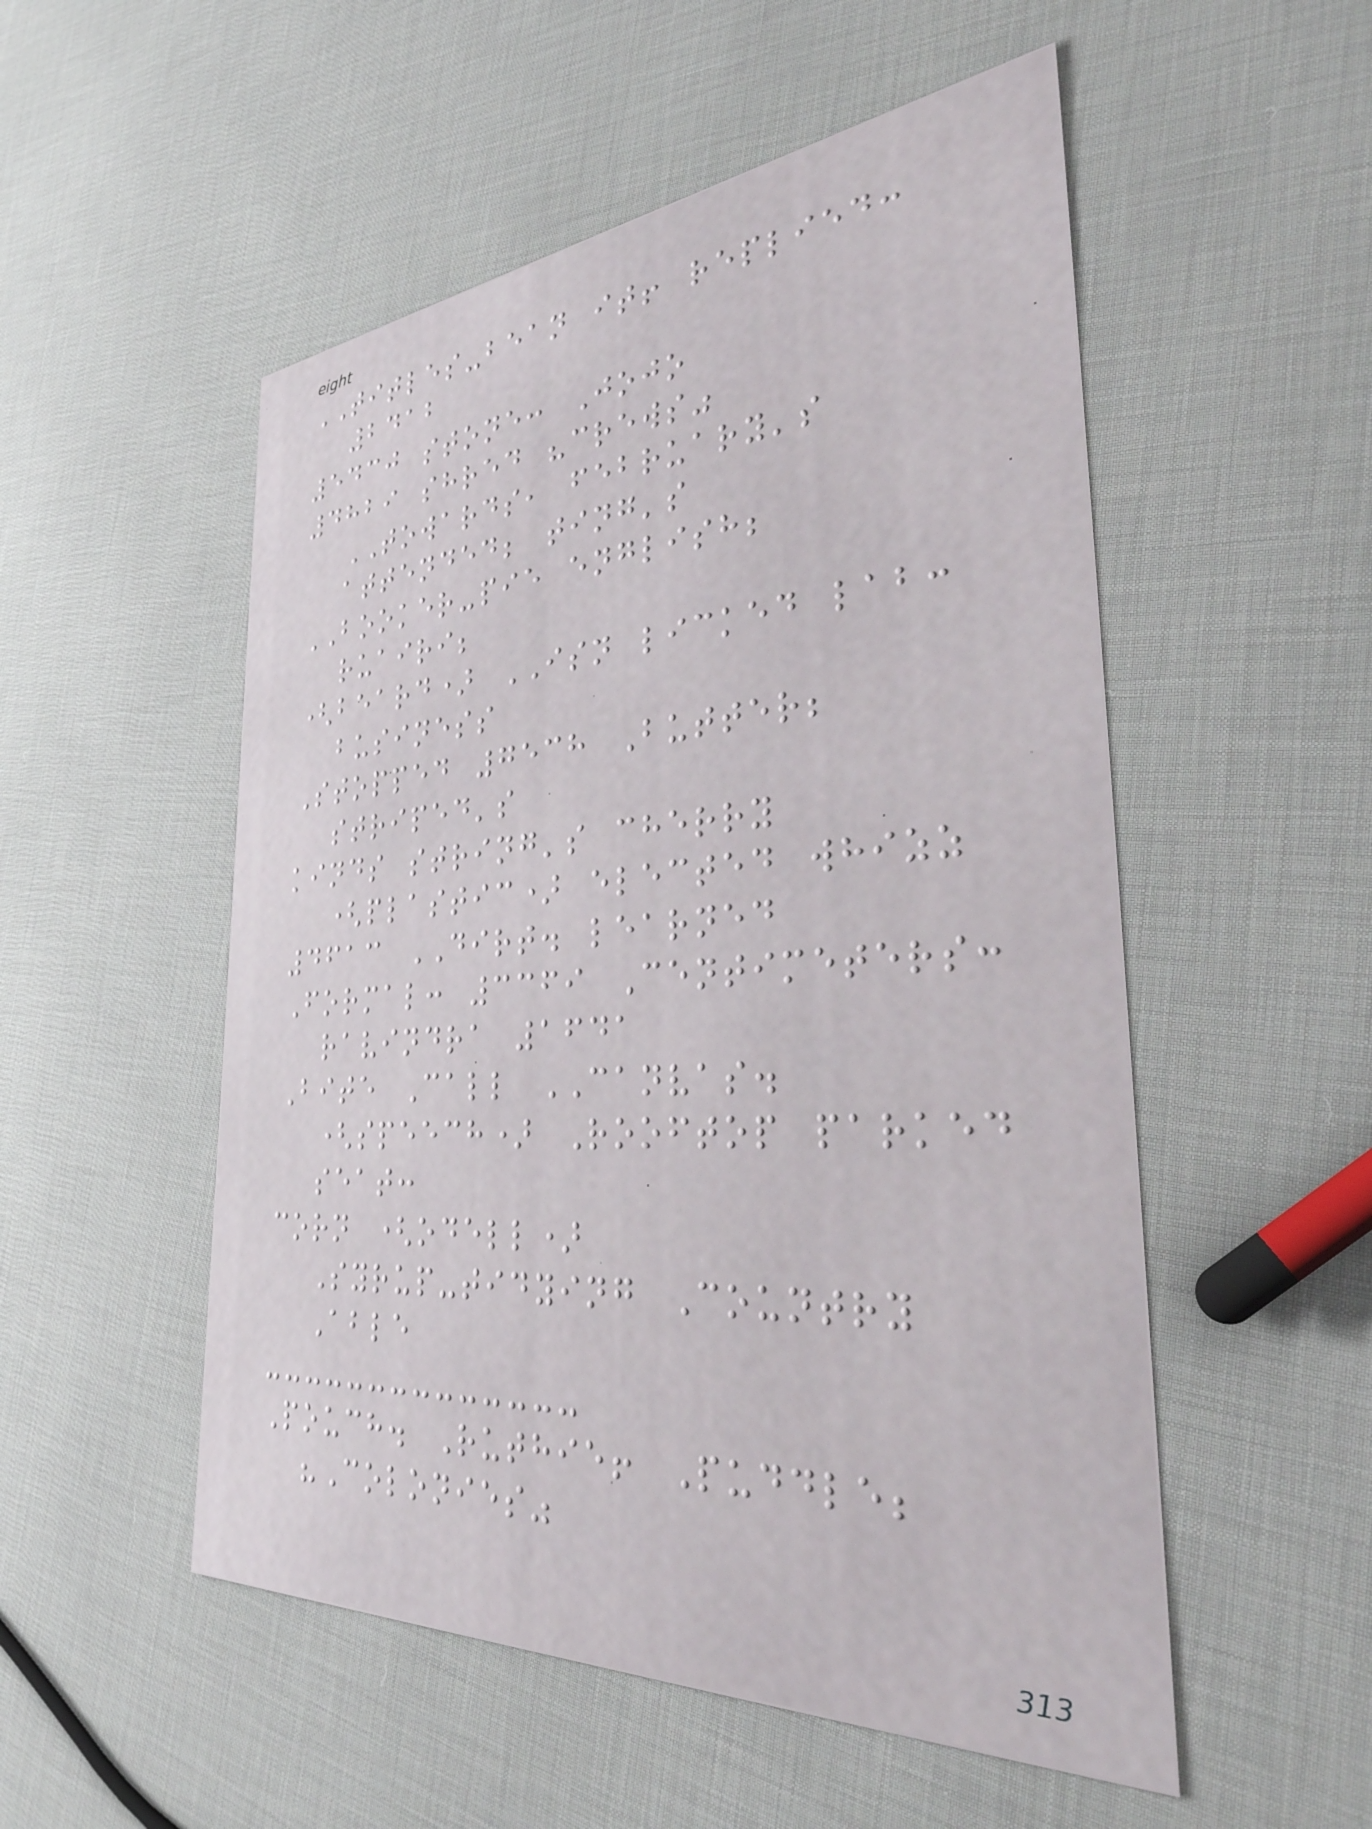TITLES-bean it! replied:
2412
5430 stone: Jojo
4829 shred "crews"
TOWARDS, february's
attended; ting's
BOOKER-pie english;
ruairi;
(beard) ISN licked lab:
business
Stopped 7538 Butter;
striped's
kinds string's cherry
(plastic) elected whizz
4613 DIRT. learned
Formal: 3369 Centimeters:
ravindra 1641
Bite Call CANVAS.
(speech) Rooftop parked
seat:
corn (odell)
Syrup-tidying Country
Able
Pouch. Ruthie! Puddle;
"Colonies"
